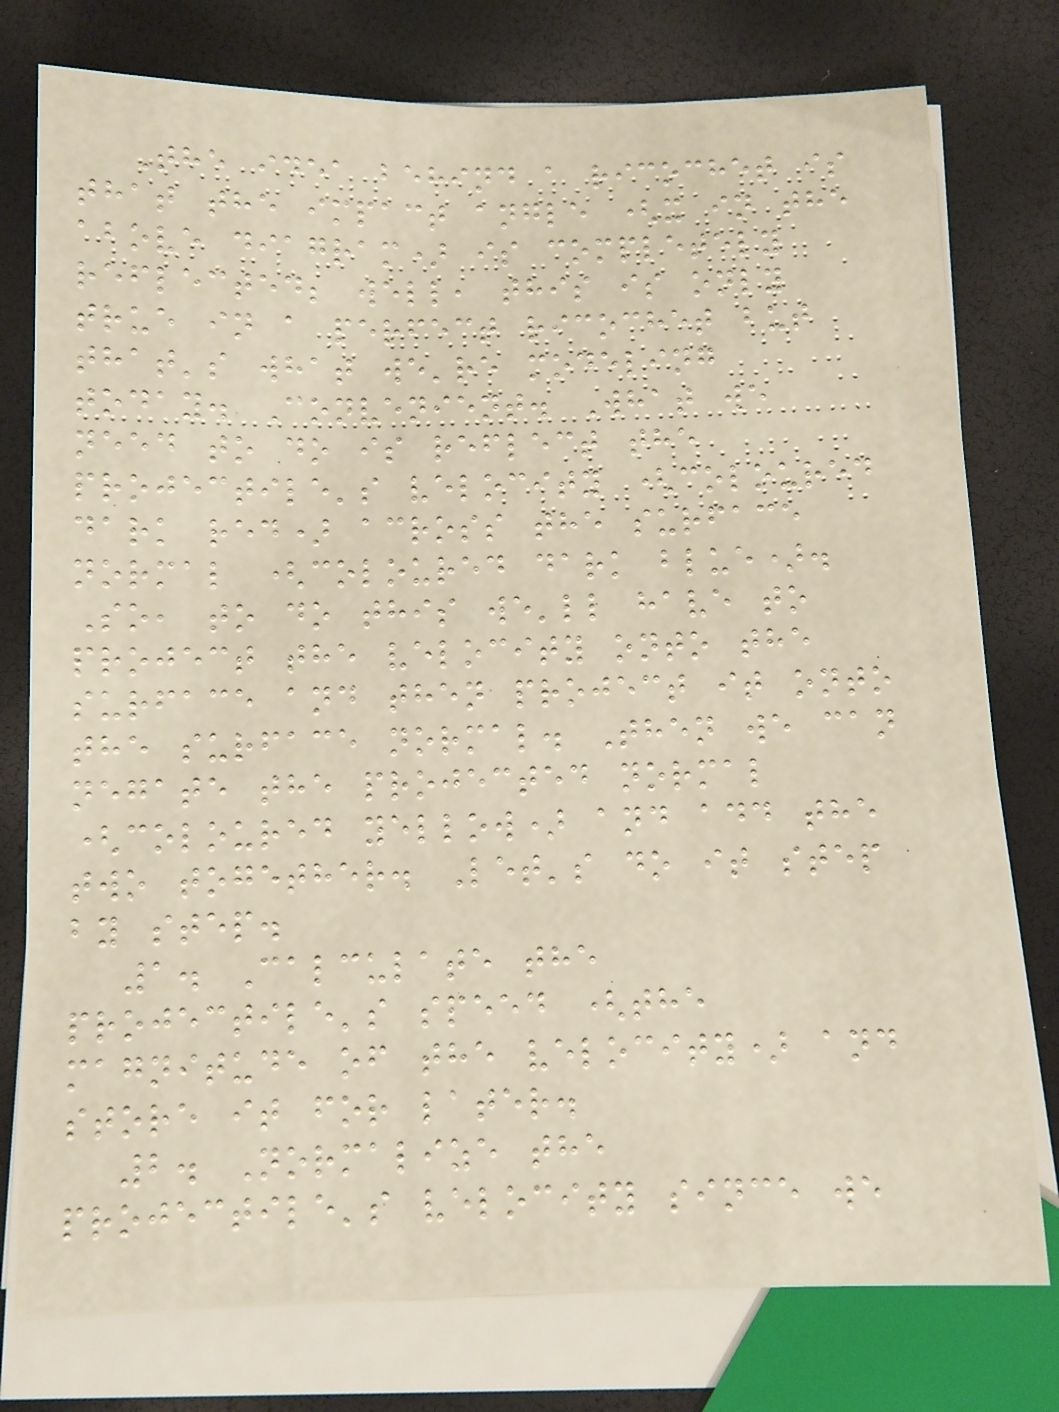The idea behind a ricochet is
that the impact angle (x in the
above diagram) is completely
reflected; well, this is only
true in a perfect ricochet but
that's what we're modeling
today. Convenient. What we
need to do is reflect the
projectile's velocity (coloured
dark red) across the surface
normal (coloured dark blue).
So, to do this we'll have to
project the velocity onto the
surface and then project it onto
the surface normal. Then we can
negate the projected normal
(coloured yellow) and add the
two together. Let's do it step
by step.
1. Calculate the
projectile's speed (the
magnitude of the velocity) and
store it for later.
2. Normalize the
projectile's velocity since we
